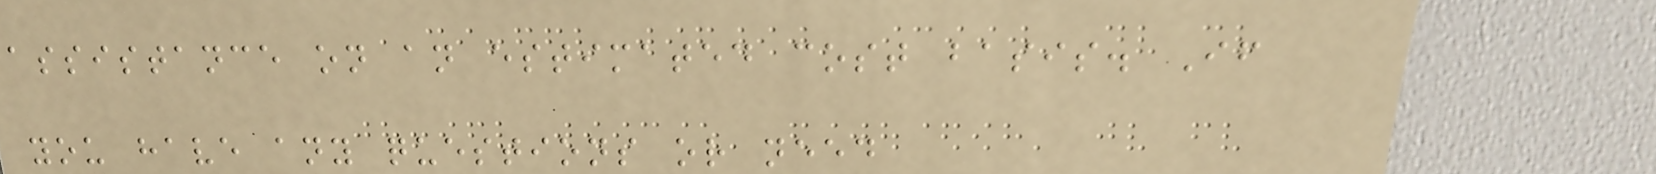assistance on an estimated cost basis. If
you have any questions or need
